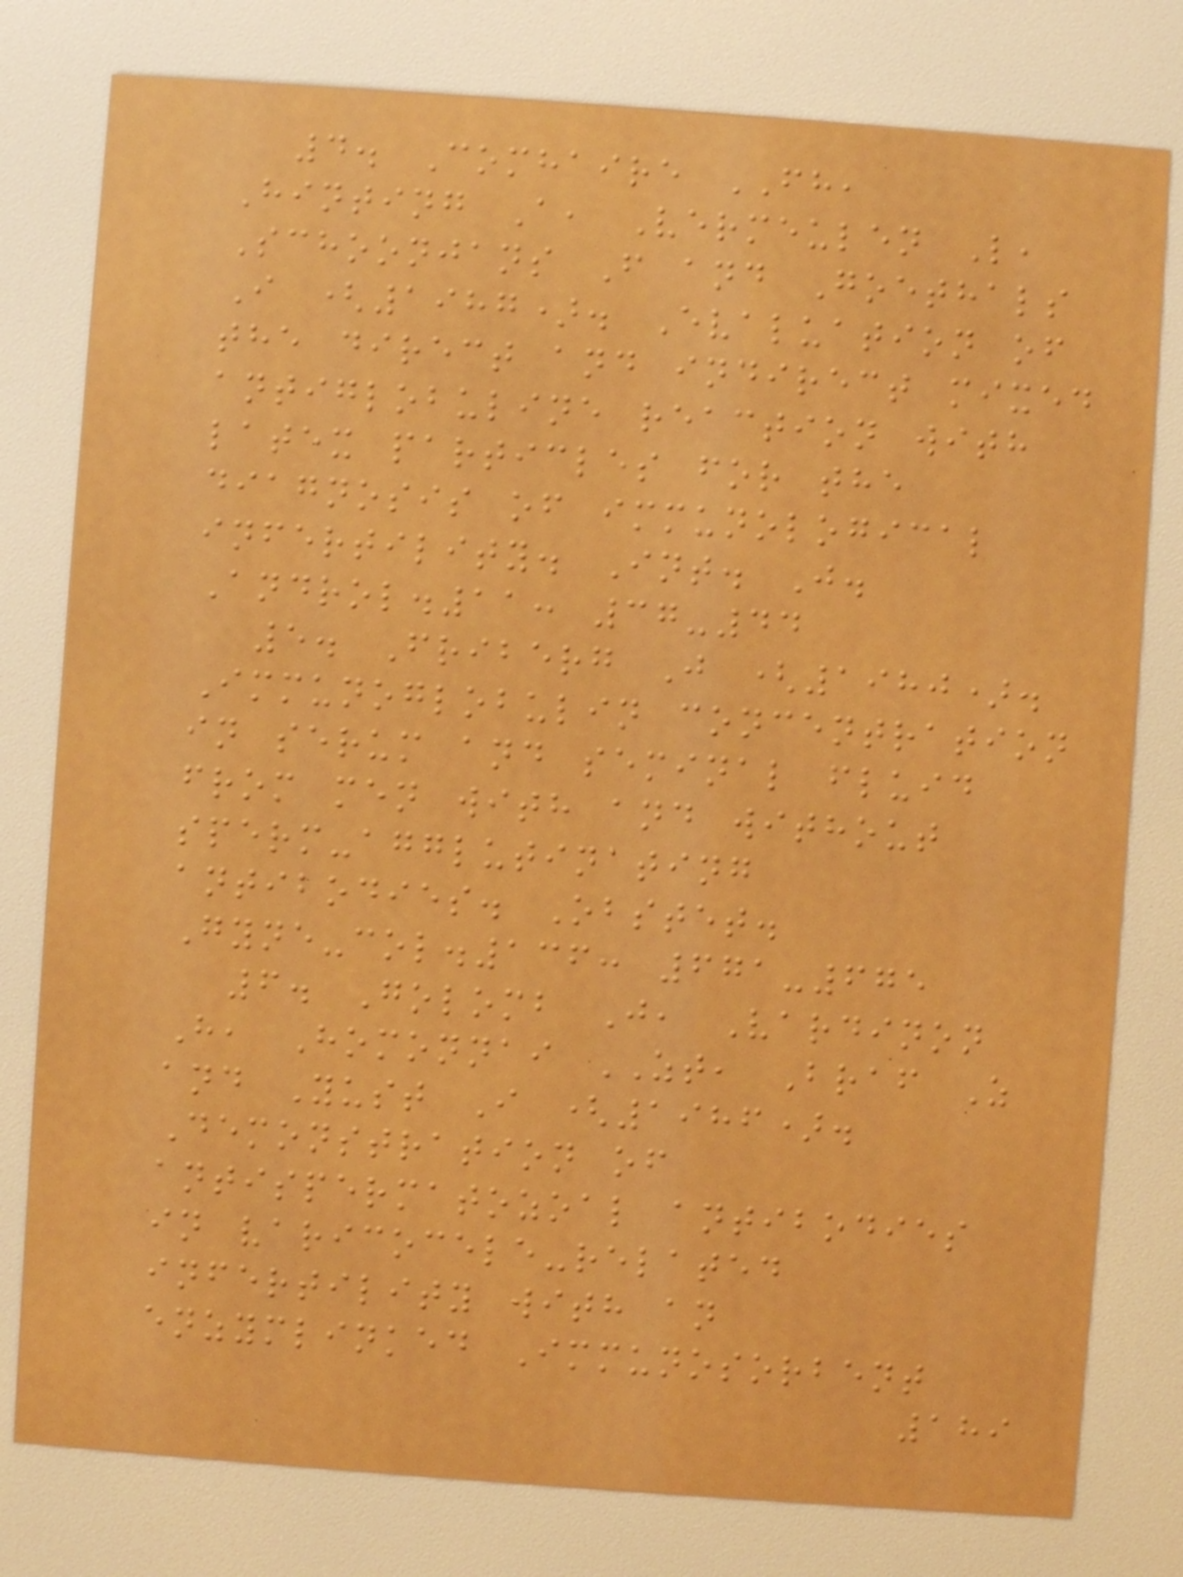4. Comhaire FH,
Hinting A, Vermeulen L,
Schoonjans F and Goethals
I (1987). Evaluation of
the direct and indirect mixed
antiglobuline reaction with
latex particles for the
diagnosis of immunological
infertility. Int. J.
Androl.11: 37-44
5. Friberg J (1980).
Immunoglobulin concentration
in serum and seminal fluid
from men with and without
sperm-agglutinating
antibodies. Obstet.
Gyne-col.136: 671-675
6. Golomb J, Vardinon
H, Homonnai ZT, Braf Z
and Yust I (1986).
Demonstration of
antispermatozoal antibodies
in varicocele-related
infertility with an
enzymlinked Immunosorbent
189
